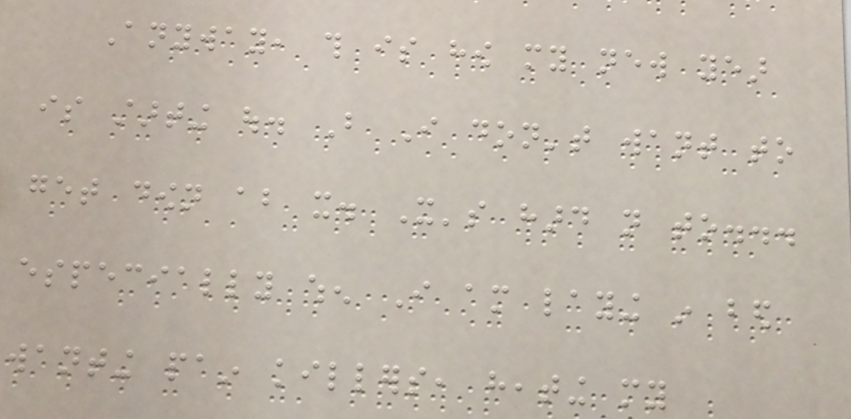Anyway, this is how my new year
is starting out. But I don't want to
get down about it. It's hard not to...
especially when I am laying in bed
wanting pain killers, heating my
